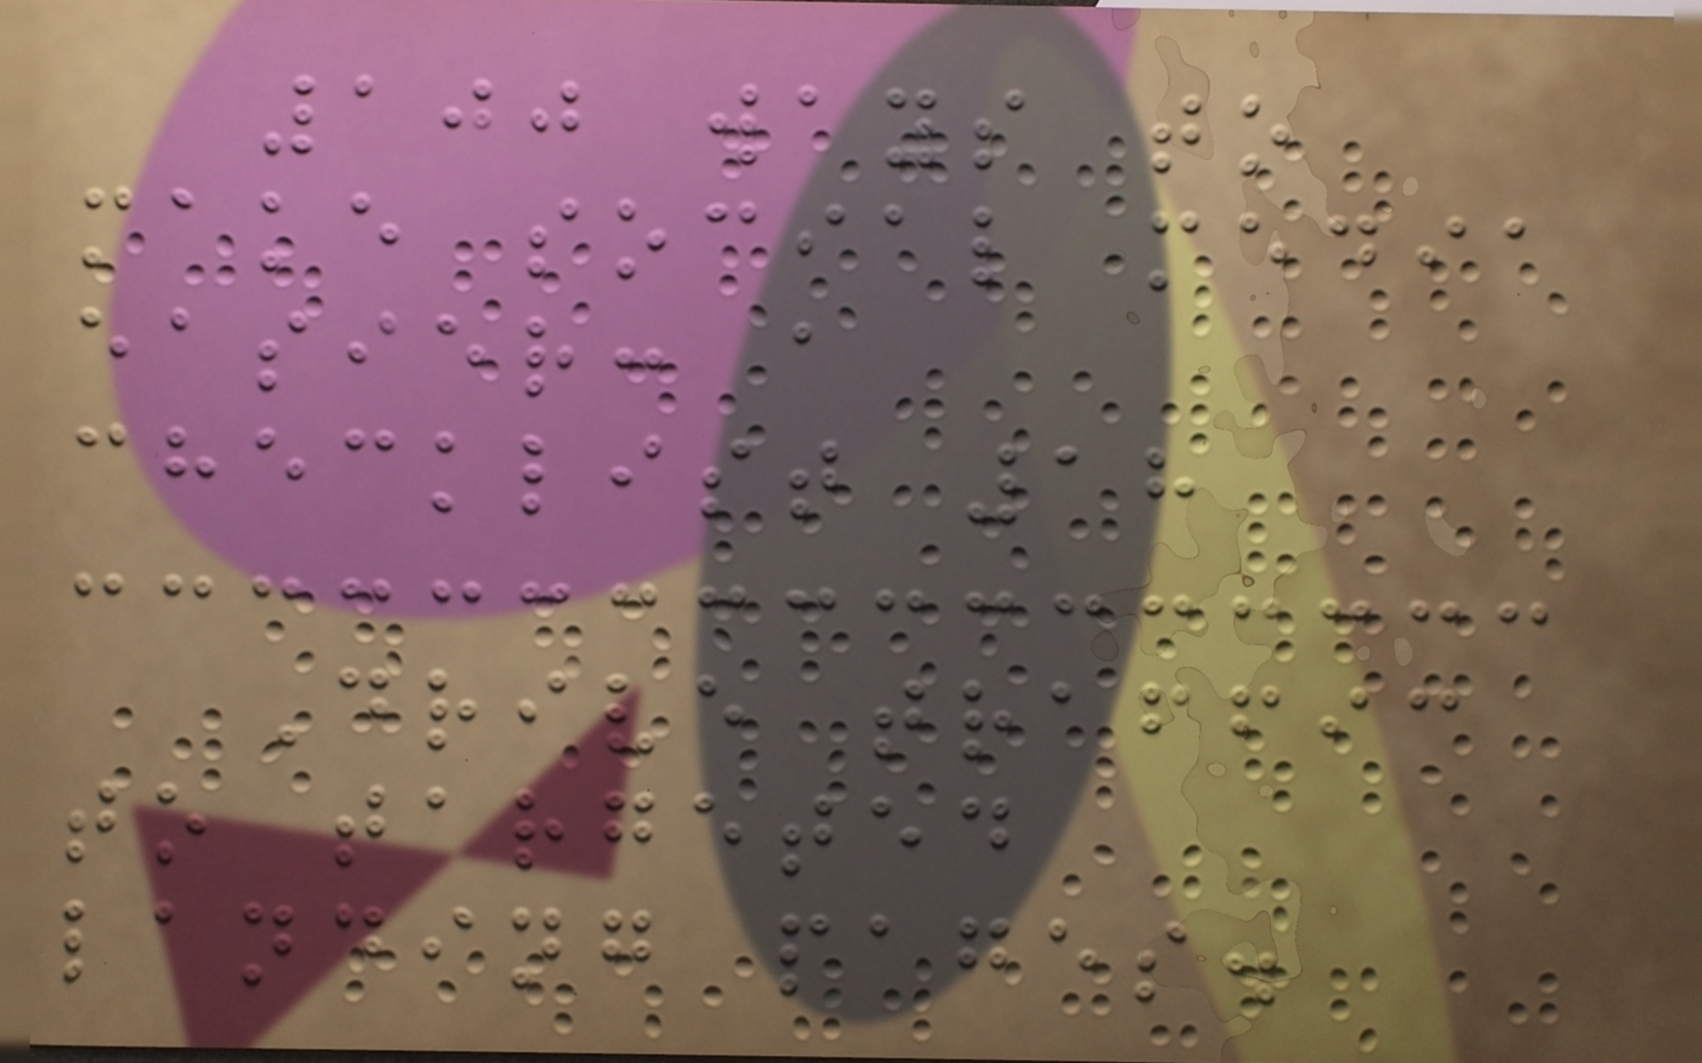100 ways to
make social media
easier: a
checklist 18
Drive traffic
to targeted
landing pages.
